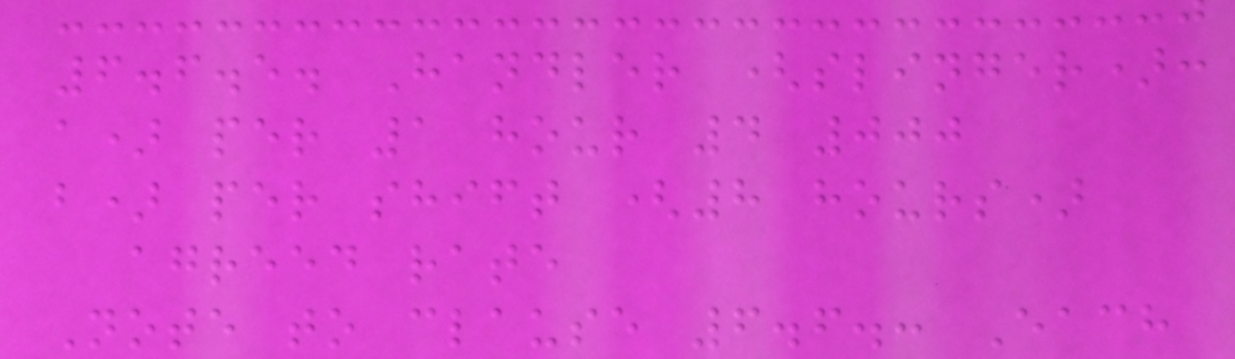6.6.5. Handler (slinger):
a) per 1 hour 4 000
b) per shift (8 hours)
agreed rate
Note to clause 6.6.: Each
